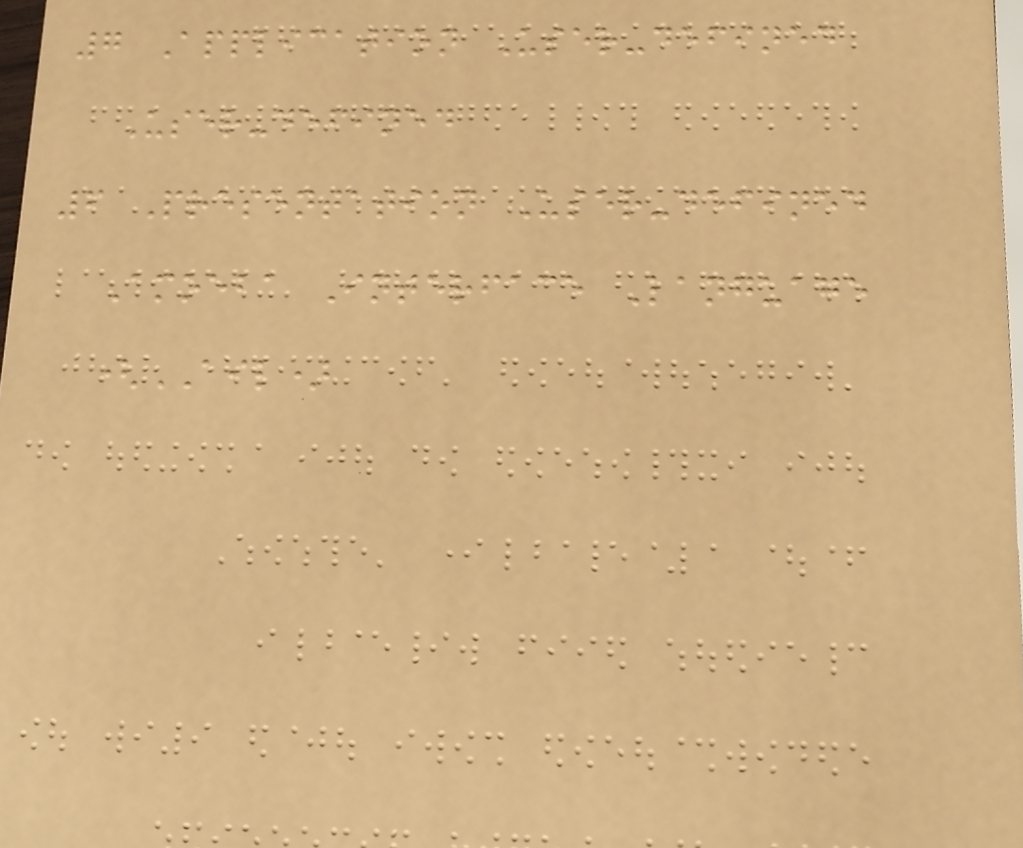7 Application User-defined
User-defined
6 Presentation User-defined
Amoeba Interface Language
(AIL)
